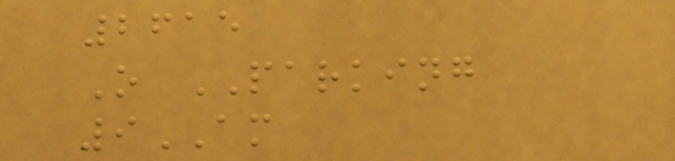2615
O PARKING
9AM
